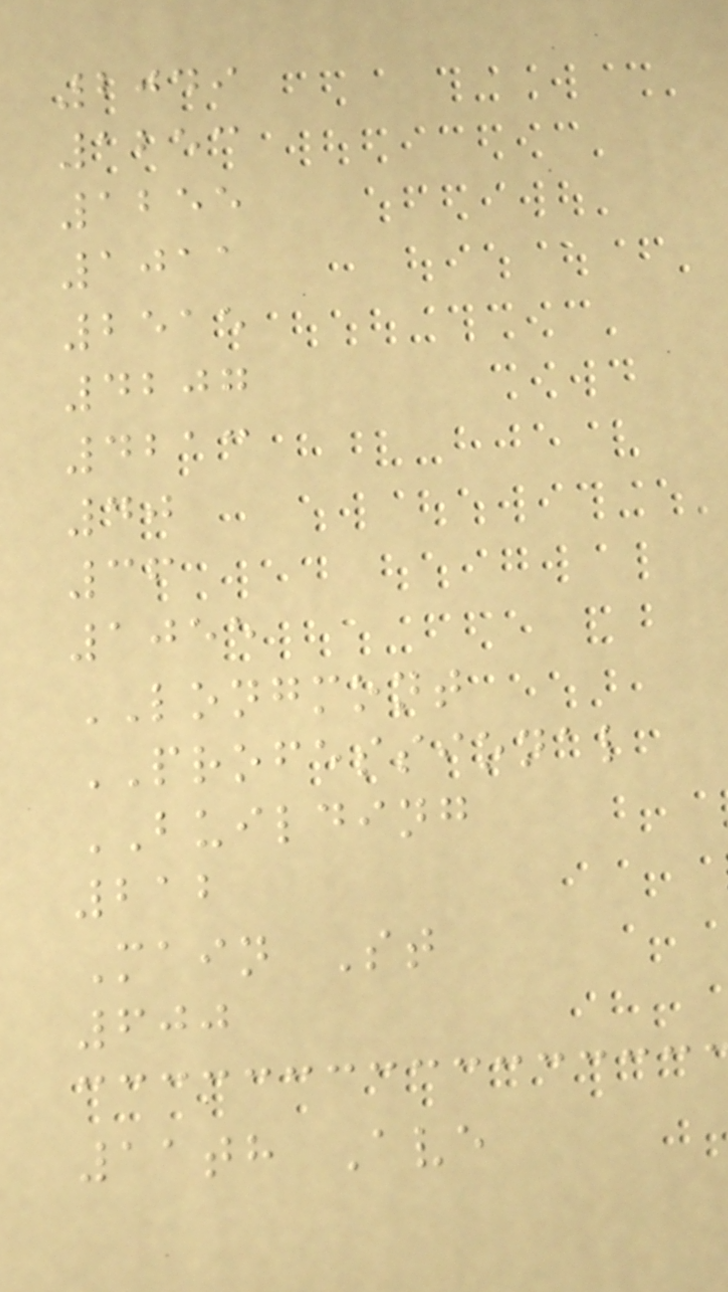2049
1253
1255
1011
2515
4207
4213
40
36
1055
LONGMONT
PROFESSIONAL
BUILDING
212
Main St
600
11th Ave
